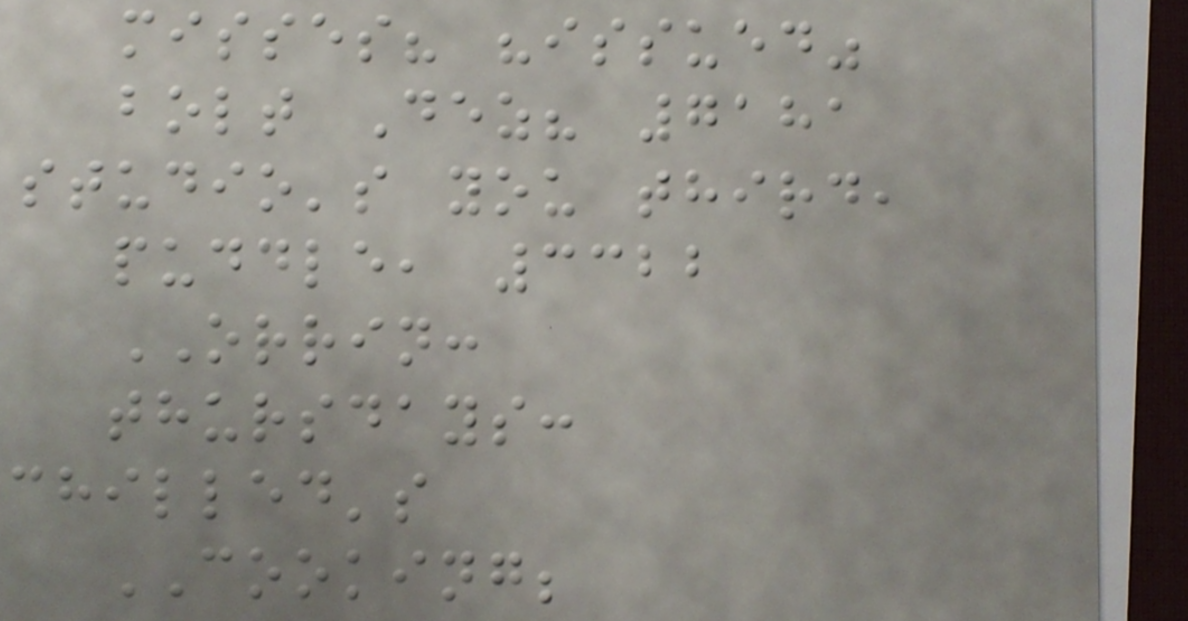misses? "issued"
bolt Dez? 7181
studio's you third,
puddle, 3322
ORRIN:
thursdays:
chilled's
COOKING;
